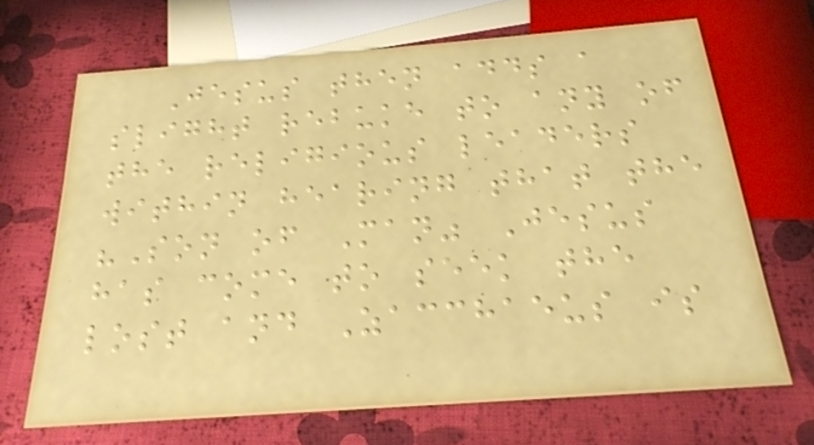Jesus then adds a
slight rebuke to any of
the religious leaders
within hearing that the
"Son of Man" Jesus
has come to seek the
lost and Zacchaeus is
